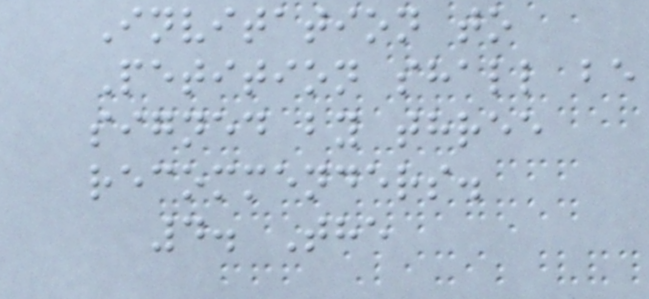Invitation to
Petition shall be
signed by three
recommenders.
4. The
